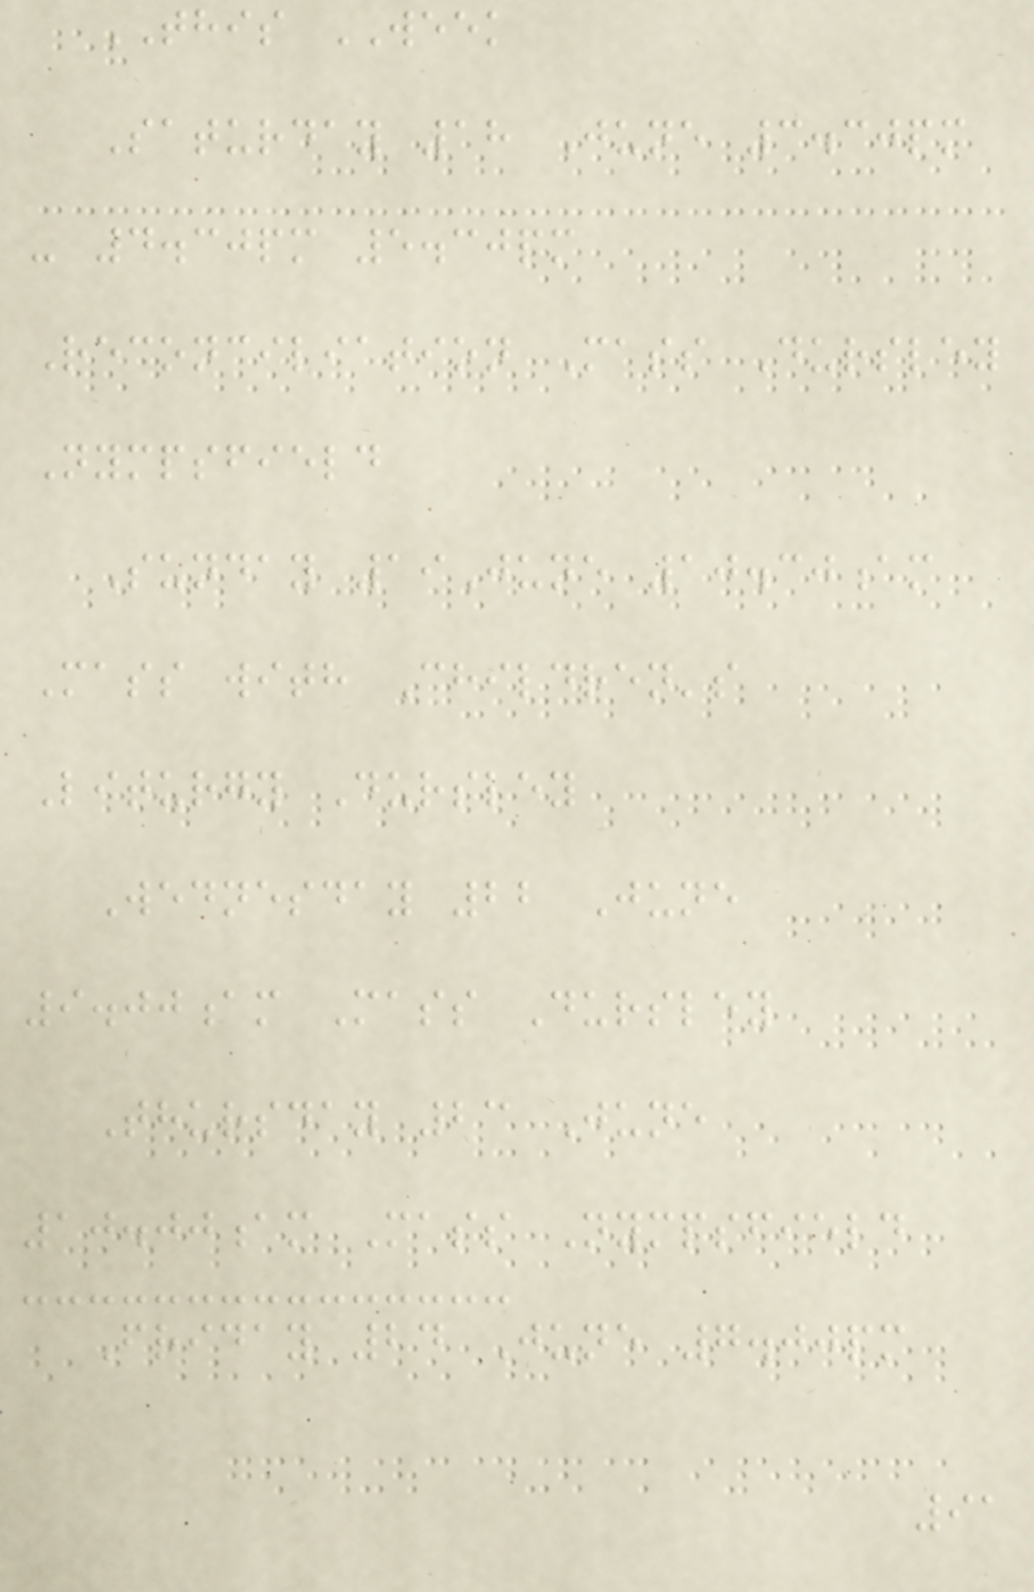THIS WEEK
Saturday 18 June 3.30pm
- 4.30pm 5.30pm
Reconciliation Mass Dursley
Nympsfield
Sunday 19June 10.30am
Mass with Children's
Liturgy Dursley
Wednesday 22 June
9.00am Mass Dursley
Thursday 23 June
10.00am Mass Nympsfield
Friday 24 June 7.00pm
91
